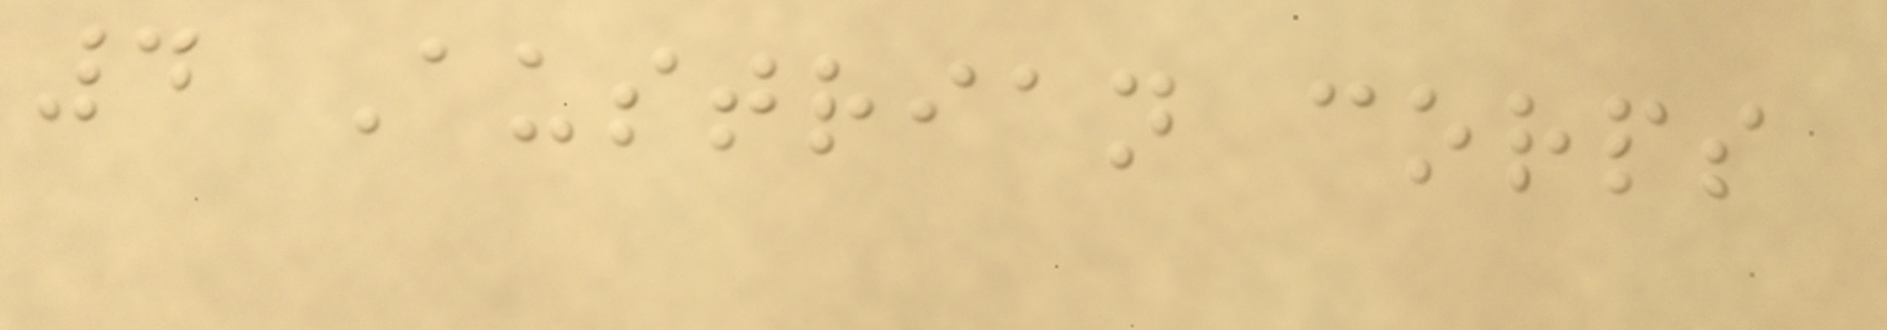4 Austrian corps
